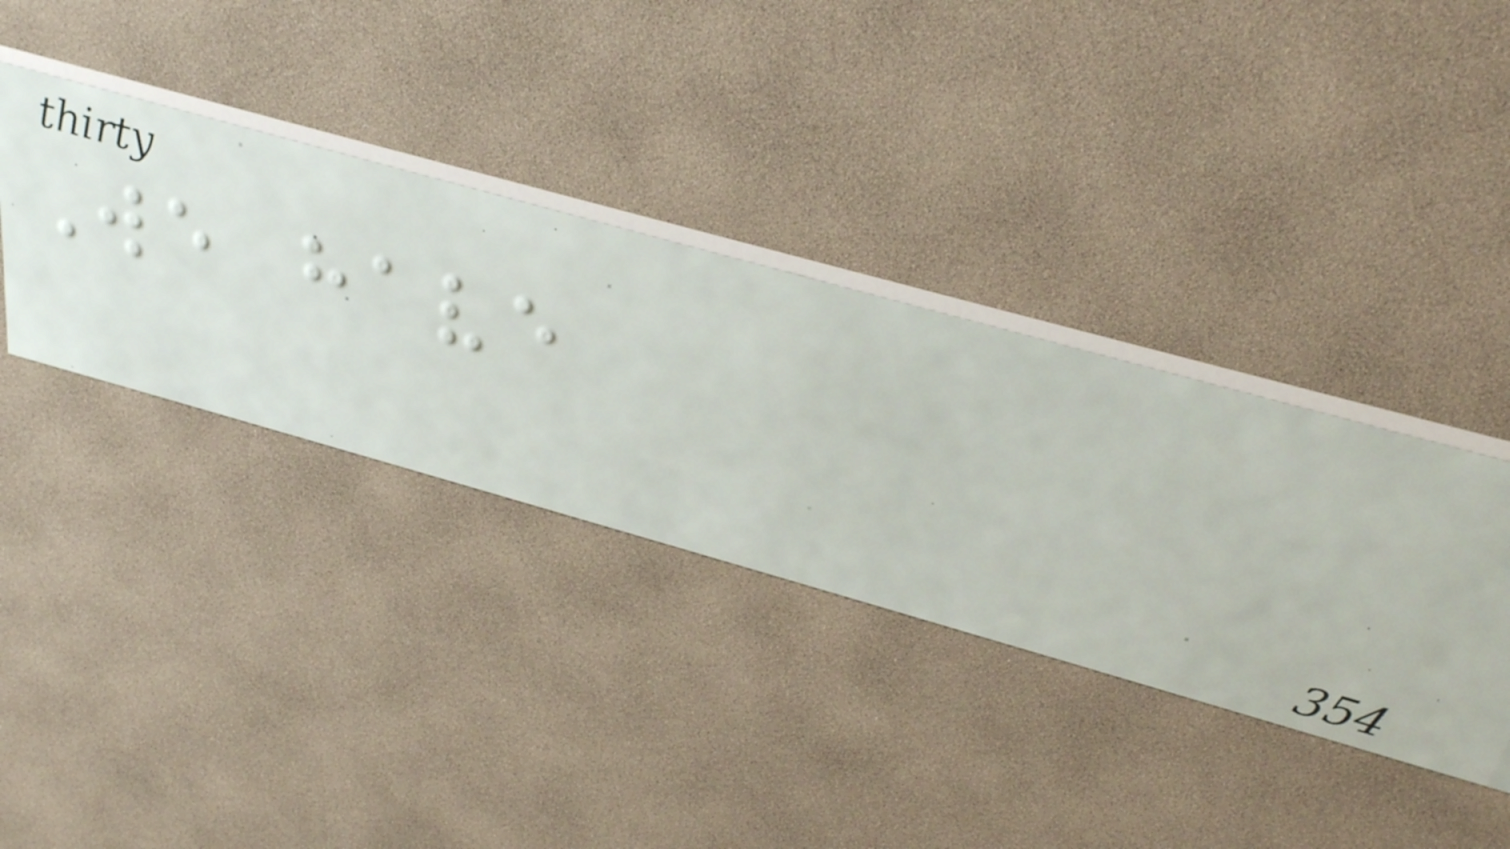We have
